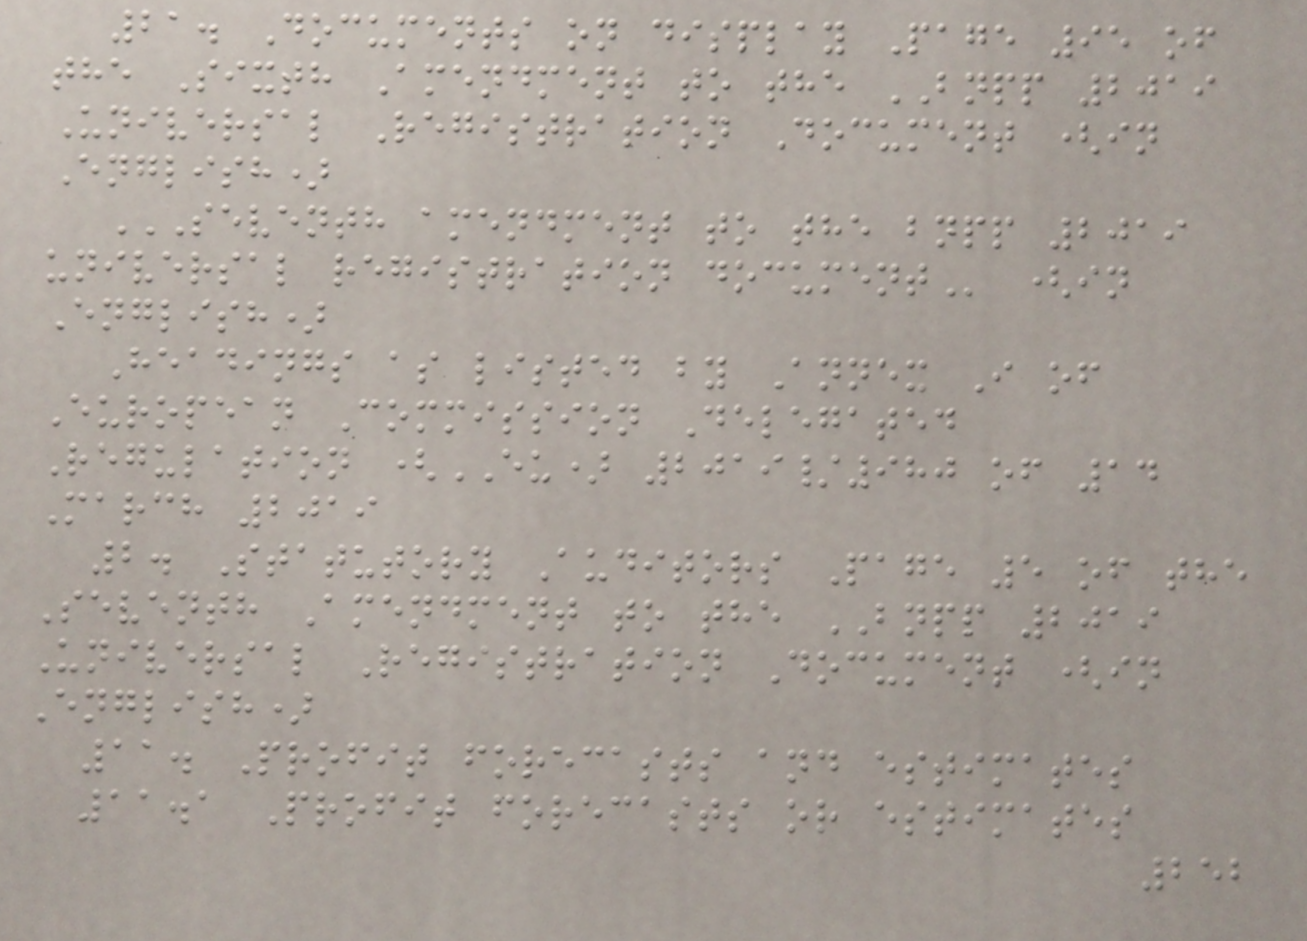21. Documents on display Page 95 of
the Sixth Amendment to the BNPP 2019
Universal Registration Document (in
English)
SEVENTH AMENDMENT TO THE BNPP 2019
UNIVERSAL REGISTRATION DOCUMENT (in
English)
Headings as listed by Annex I of
European Commission Delegated
Regulation (EU) 2019/980 of 14
March 2019
2. Statutory Auditors Page 5 of the
Seventh Amendment to the BNPP 2019
Universal Registration Document (in
English)
11. Profit forecasts and estimates
11.1 Profit forecasts or estimates
252
